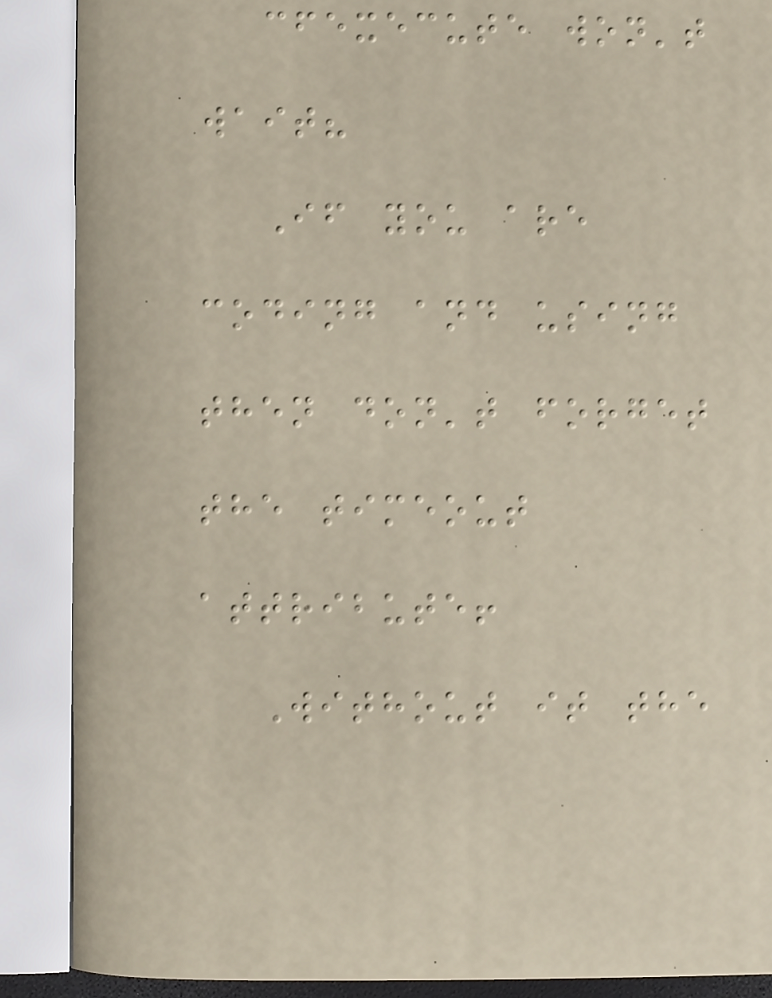cfexecute won't
wait?
If you are
coding and using
then don't forget
the timeout
attribute!
Without it the
